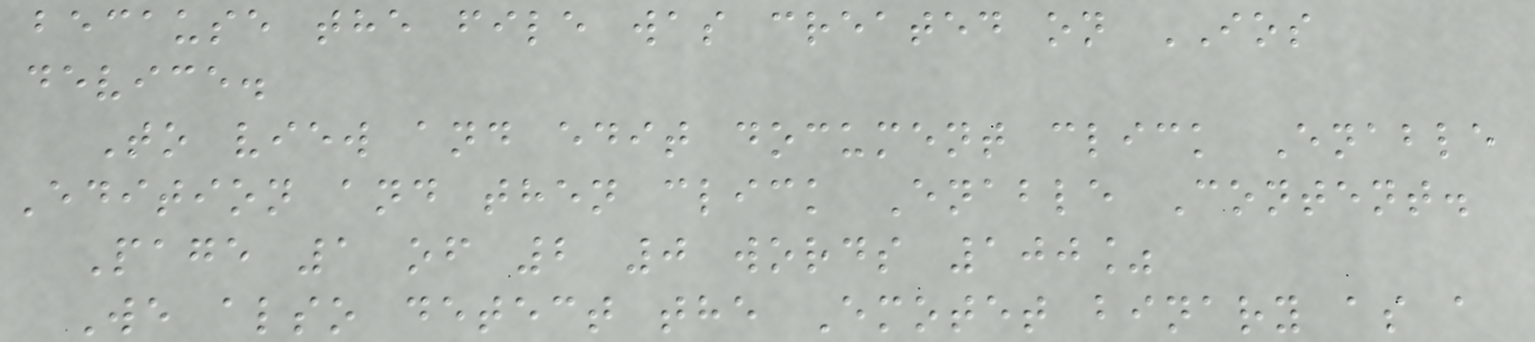because the file was created on IOS
device.
To view and edit document click Enable
Edition and then click Enable Content.
Page 1 of 2 0 words 100%
We also detect the Emotet binary as a
